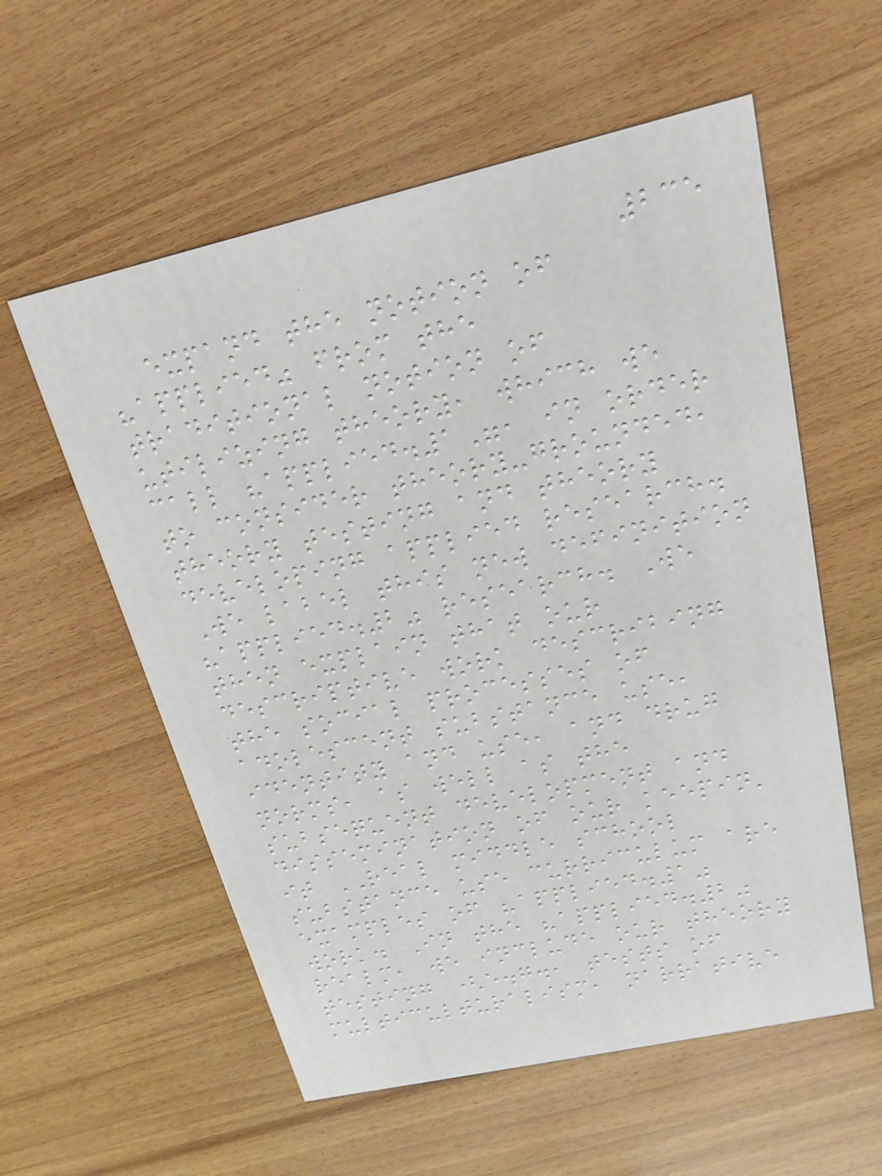235
expand the notion of
"applied" from the
traditional notion of
utilizing theory, which we
call "applied.1", in order
to consider theory-grounded,
theory testing and theory
developing applied research.
We label this new definition
"applied.2" research. We
then explain that our
descriptive work describing
the social processes of
adolescent substance use,
identity and use, and drug
norms, as well as the
subsequent development and
dissemination of our keepin'
it REAL middle school
substance use curriculum are
examples of "applied.1"
work. In the "applied.2"
realm, we include our theory
testing (e.g., tests of
multiculturalism, narrative
